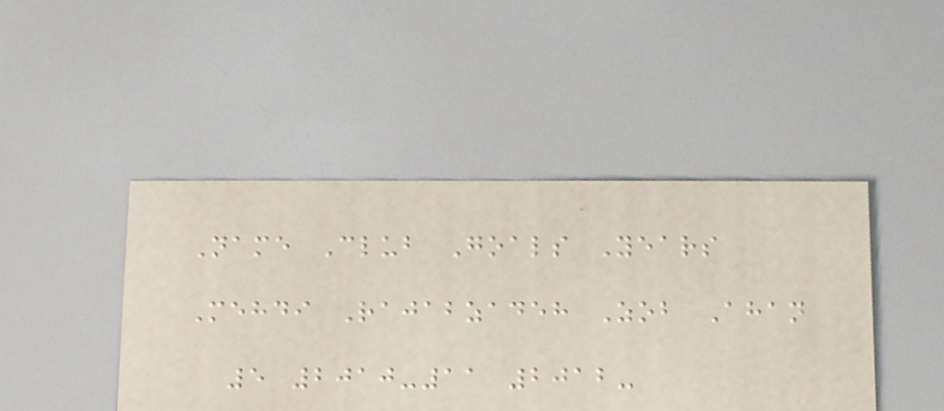Name Club Goals Years
Mehdi Rajabzadeh Zob Ahan
5 2010-11 2012-
